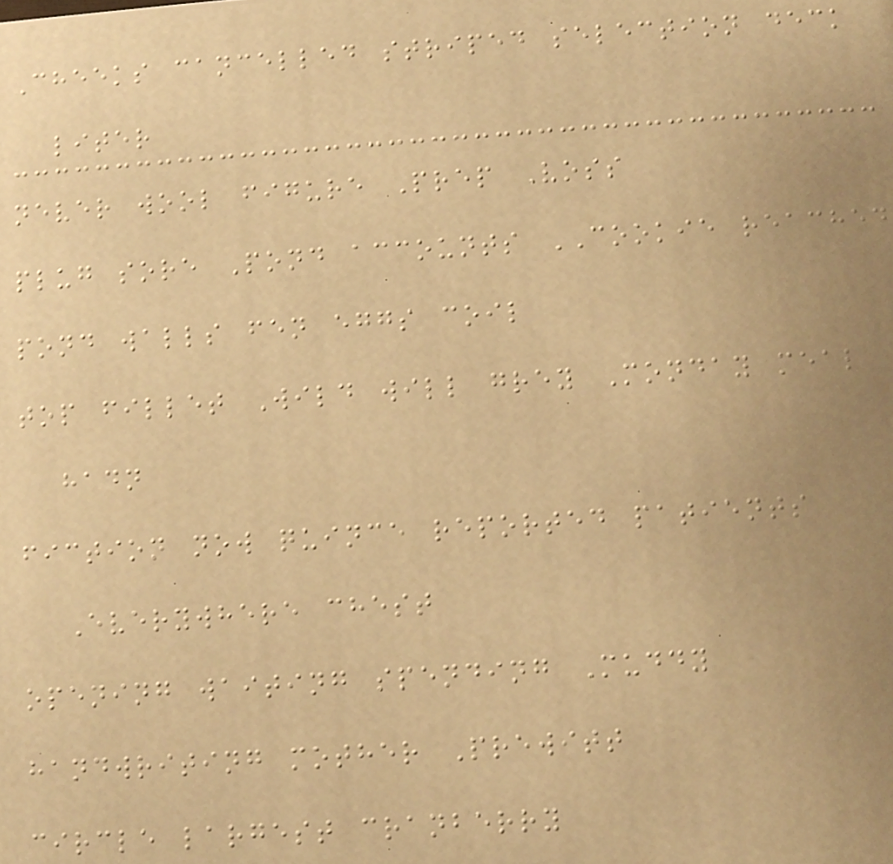Cheeks cancelled striped selection deck
liter
never wool figure Prep Voss
plug sore Pond accounts COOKIE reached
pond walls fen eggs coil
top fillet Wild will grey Monday meal
hadn
fiction now quince reported patients
Everywhere chest
opening waiting spending Muddy
handwriting mother Prewitt
circle largest cranberry
